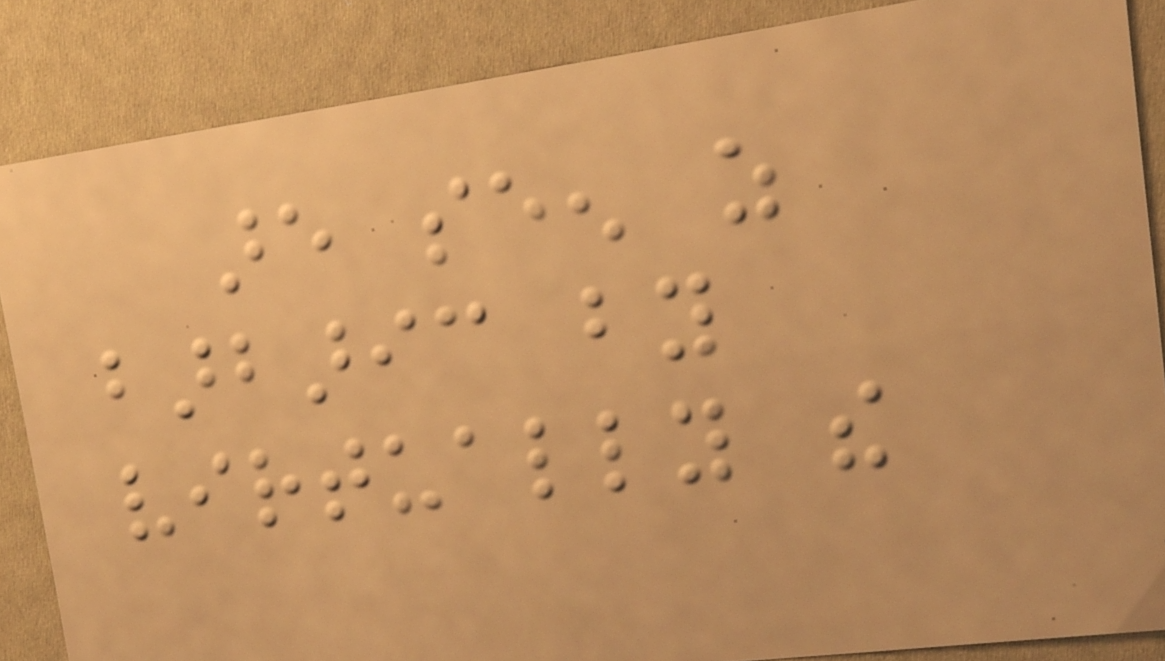are seen as
barbaric by
virtually the
